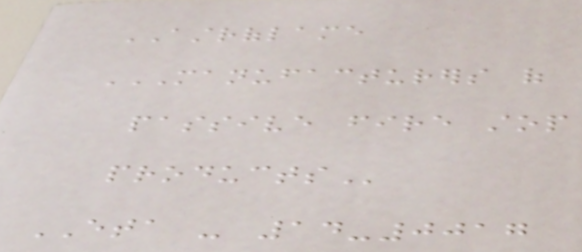ASTROFLAME
MANUFACTURERS OF
PASSIVE FIRE STOP
PRODUCTS
ETA - 14-0017
